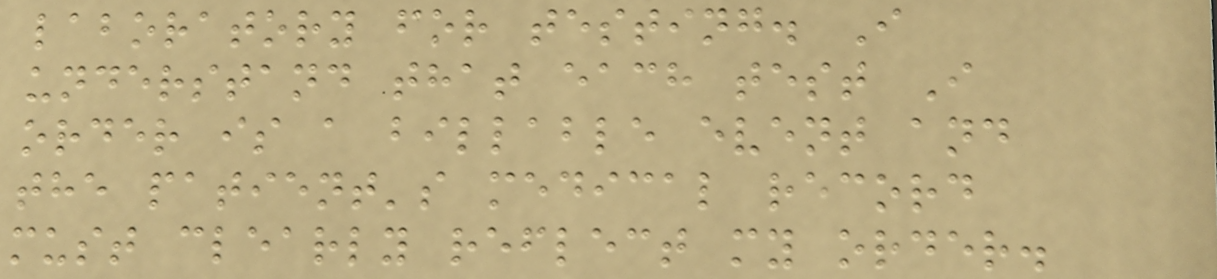laboratory for testing. I
understand that each test I
order is a billable event and
the patient's medical record
must clearly reflect my order.
